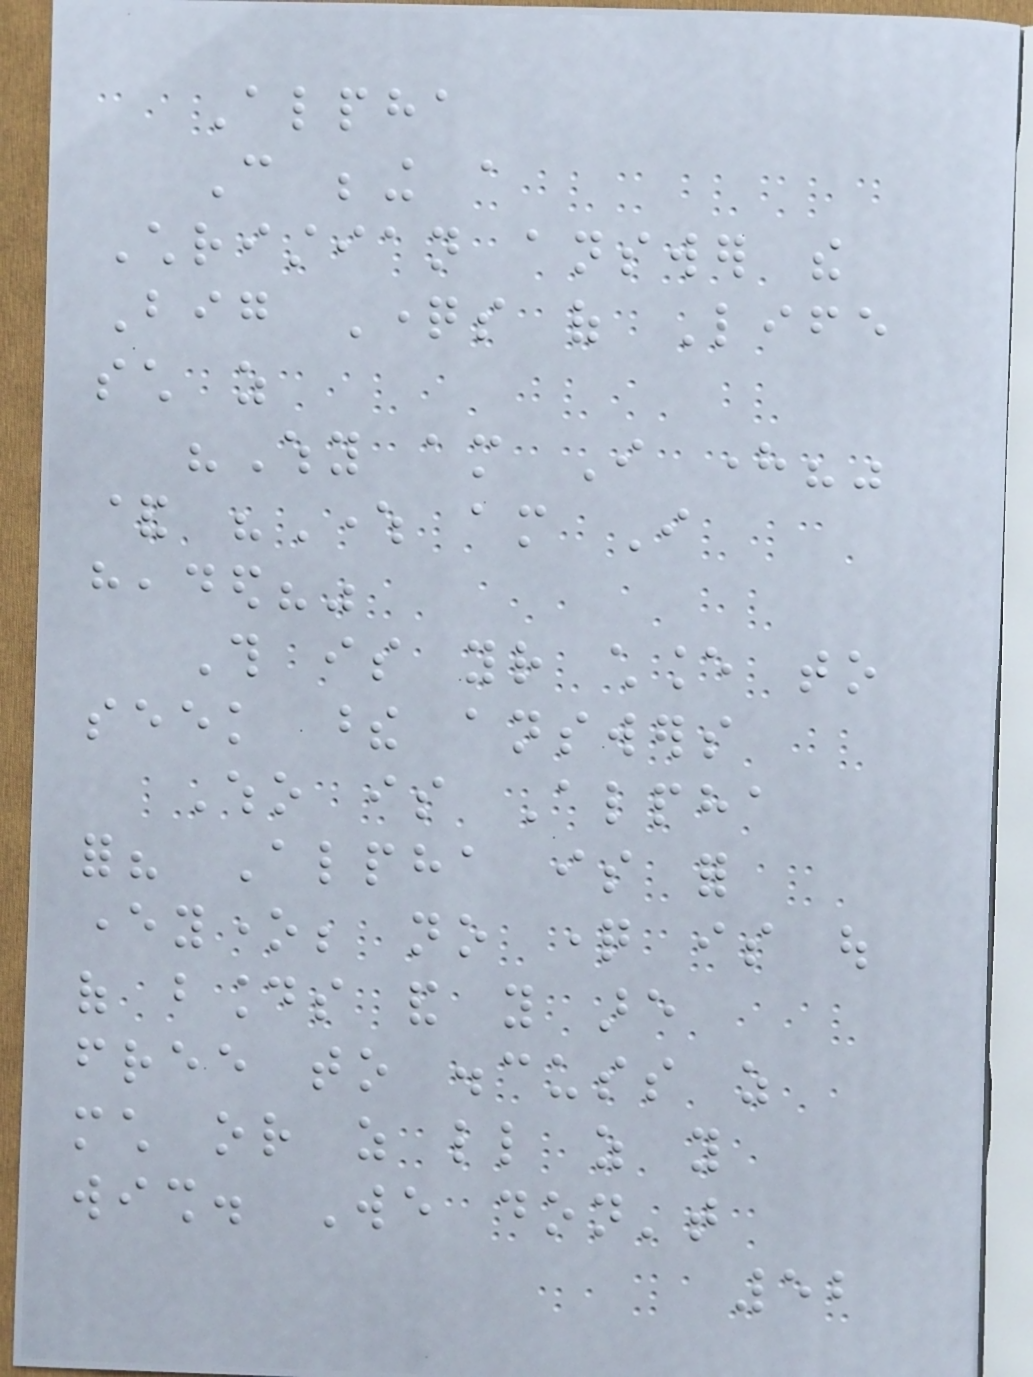Alpha
Can being a
Christian answer the
Big Questions of Life
such as
"Why am I here?"
& "Where am I
headed?"
This is your chance to
seek these answers
Who is Alpha
for? Alpha is for
everyone; no question is out
of bounds and you are
free to discuss as
much or as little as you
wish. We don't
52
